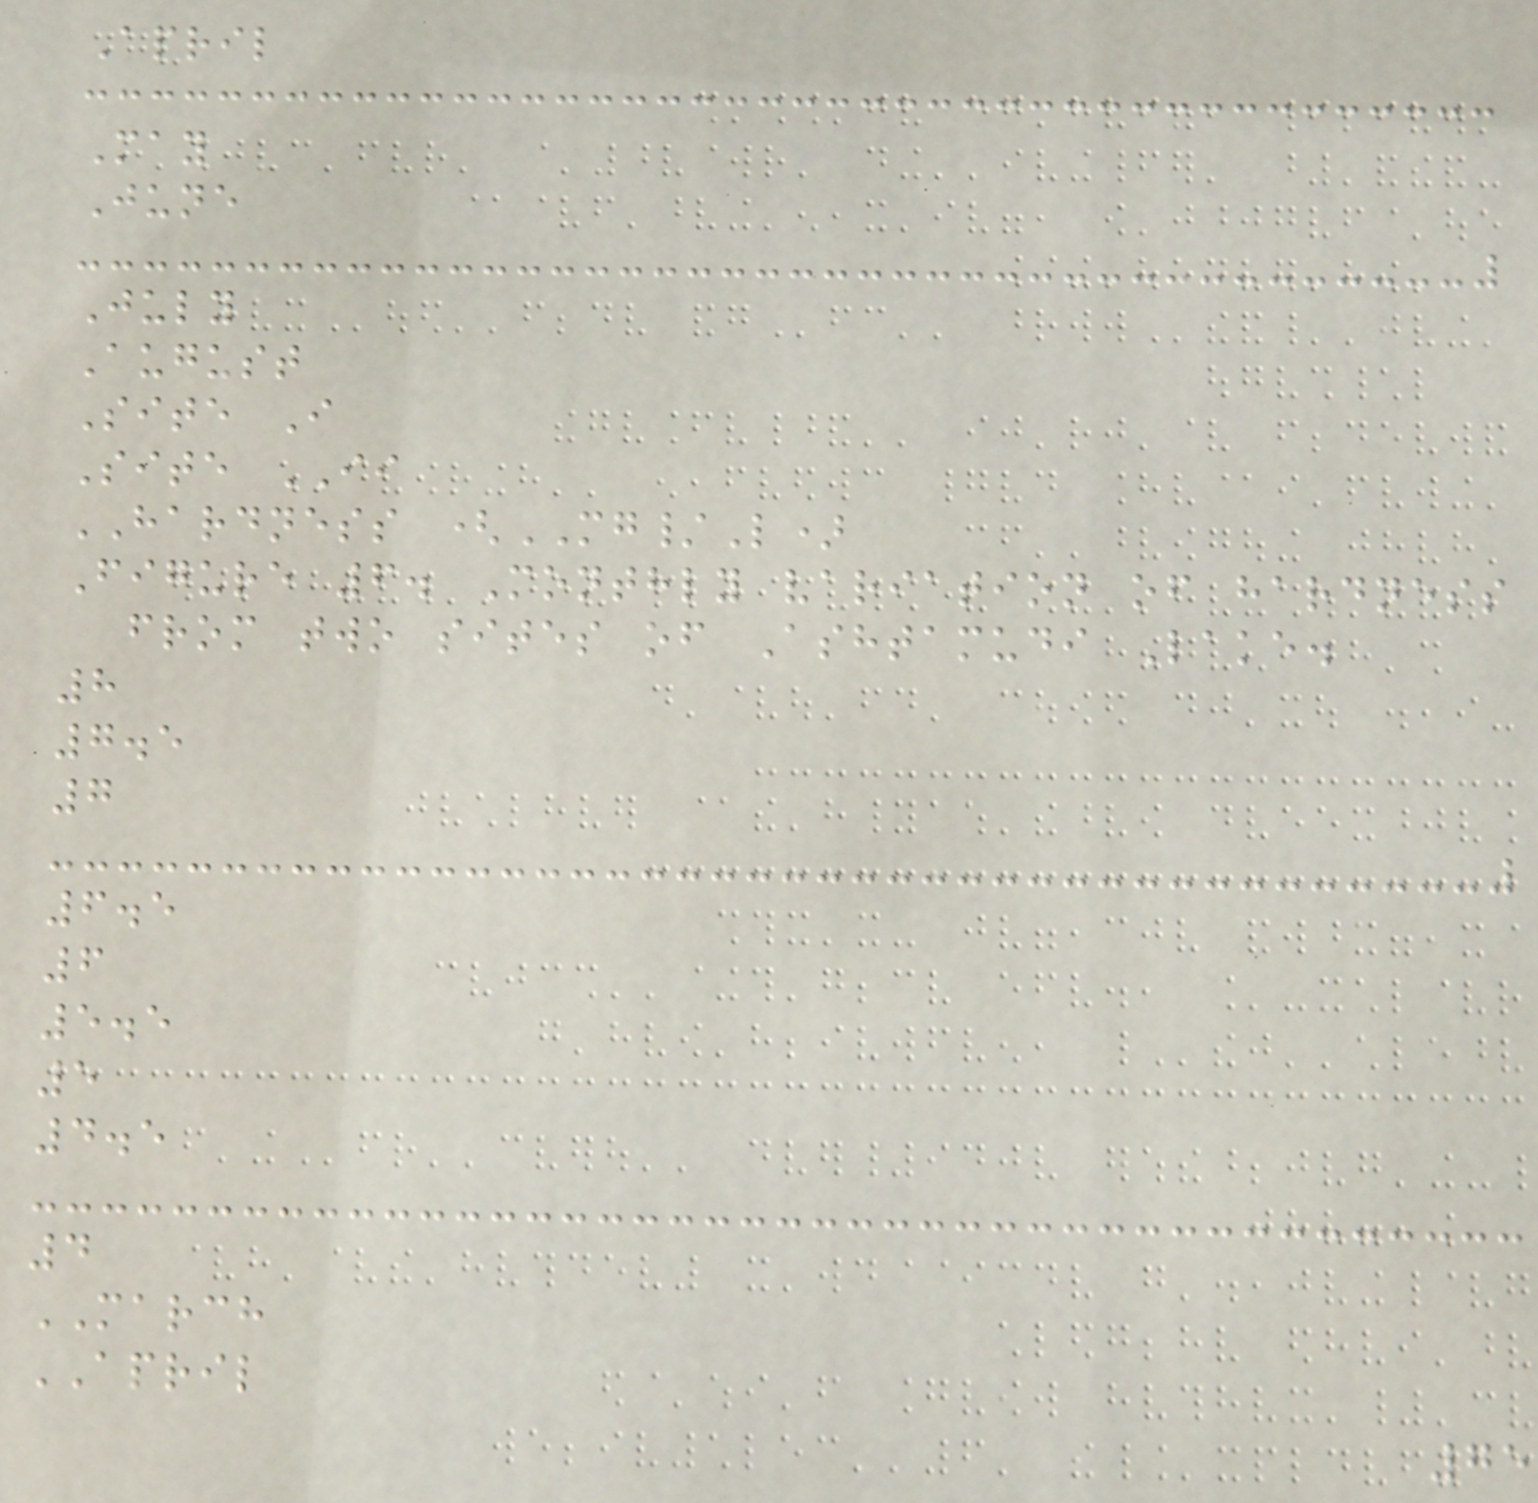April
May
June
July
August
Site I
Site II
HARDNESS (MG/L)
Figure 6. Monthly variation of hardness
from two sites of Ashtamudi Lake.
8
7.5
7
6.5
6
5.5
5
4.5
4
MARCH
APRIL
75
